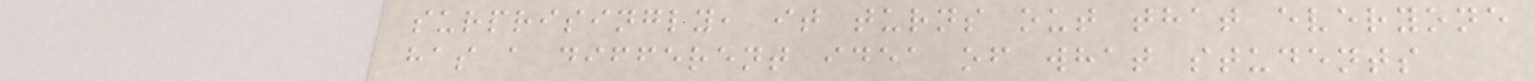surprisingly, it turns out that everyone
has a different idea of what students
